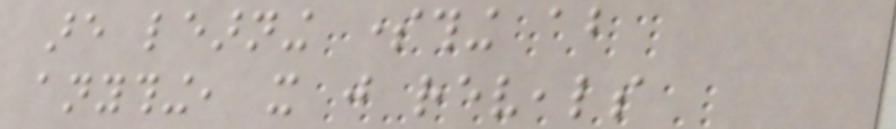are learning something about
anything, it just reveals
